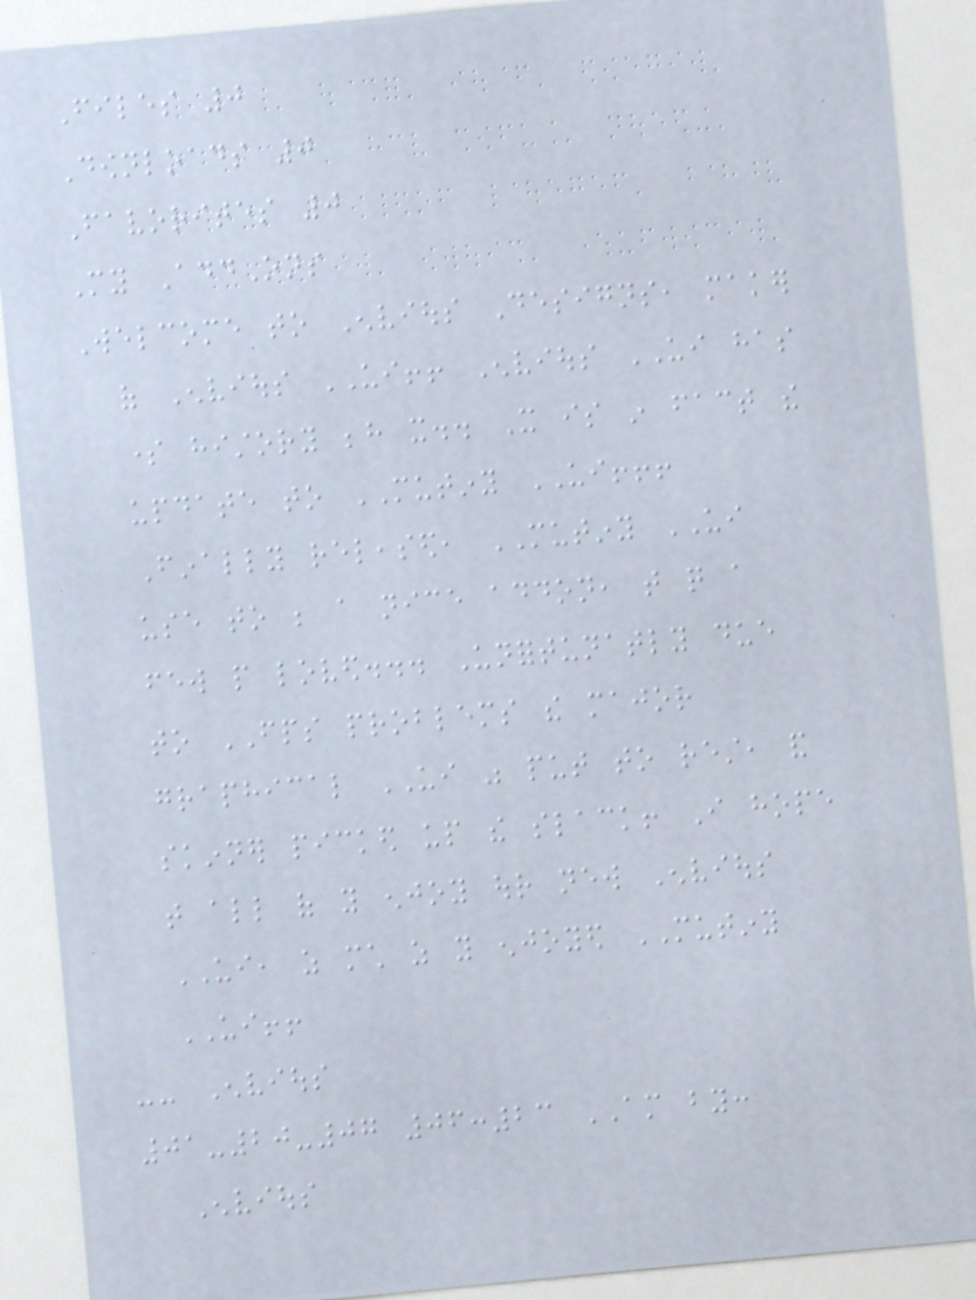Files 0
Downloads 0
Favorites 0
My AddOns
Welcome to Envious Designs, maker
of Envious UI!! Envious UI has
some history behind it.. It is in fact the
update to MUTINY UI!!!
Finally released, MUTINY UI
use to be a nice addon, that quite a
few people loved... Unfortunatly due
to FPS problems the major
graphical UI was put to rest, and
skinner picked up the slack! I hope
that all of you enjoy our new Envious
UI, as much as you enjoyed MUTINY
UI!!
-- Envious
01-20-07 06:23 AM by:
Envious
